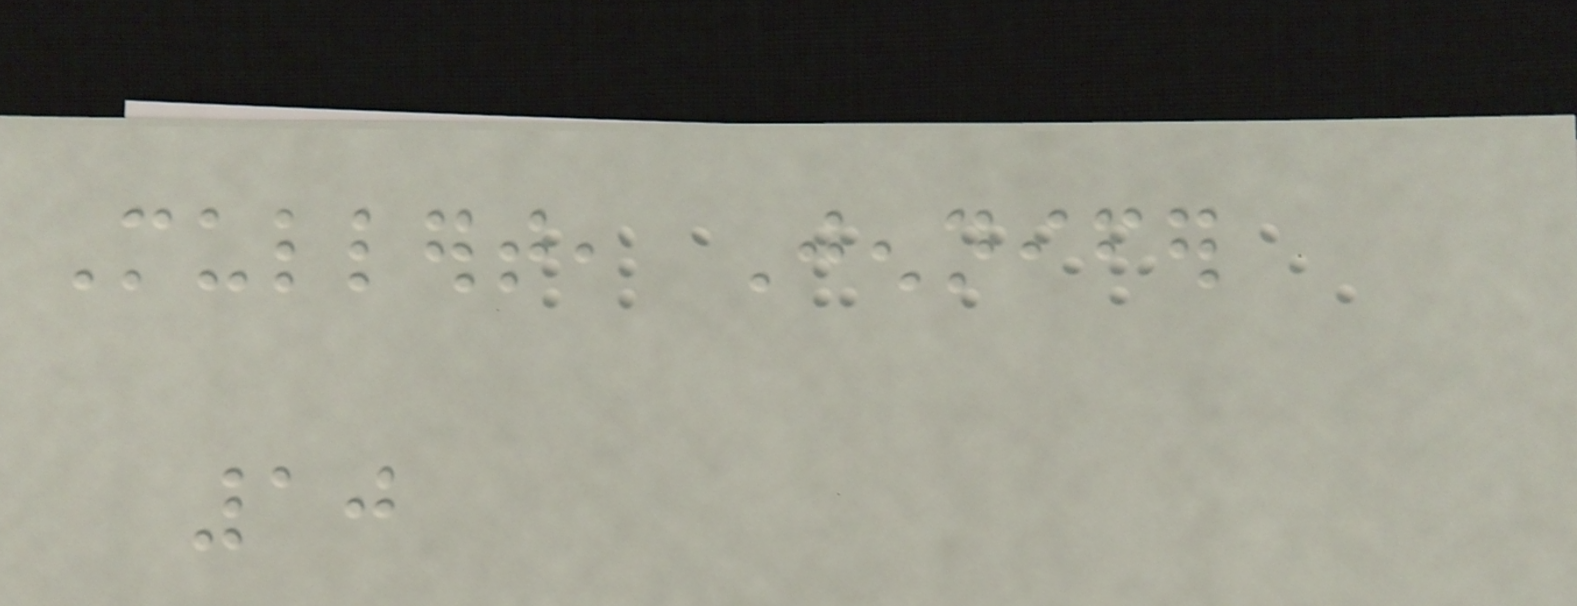Mullert, Jennifer
10
